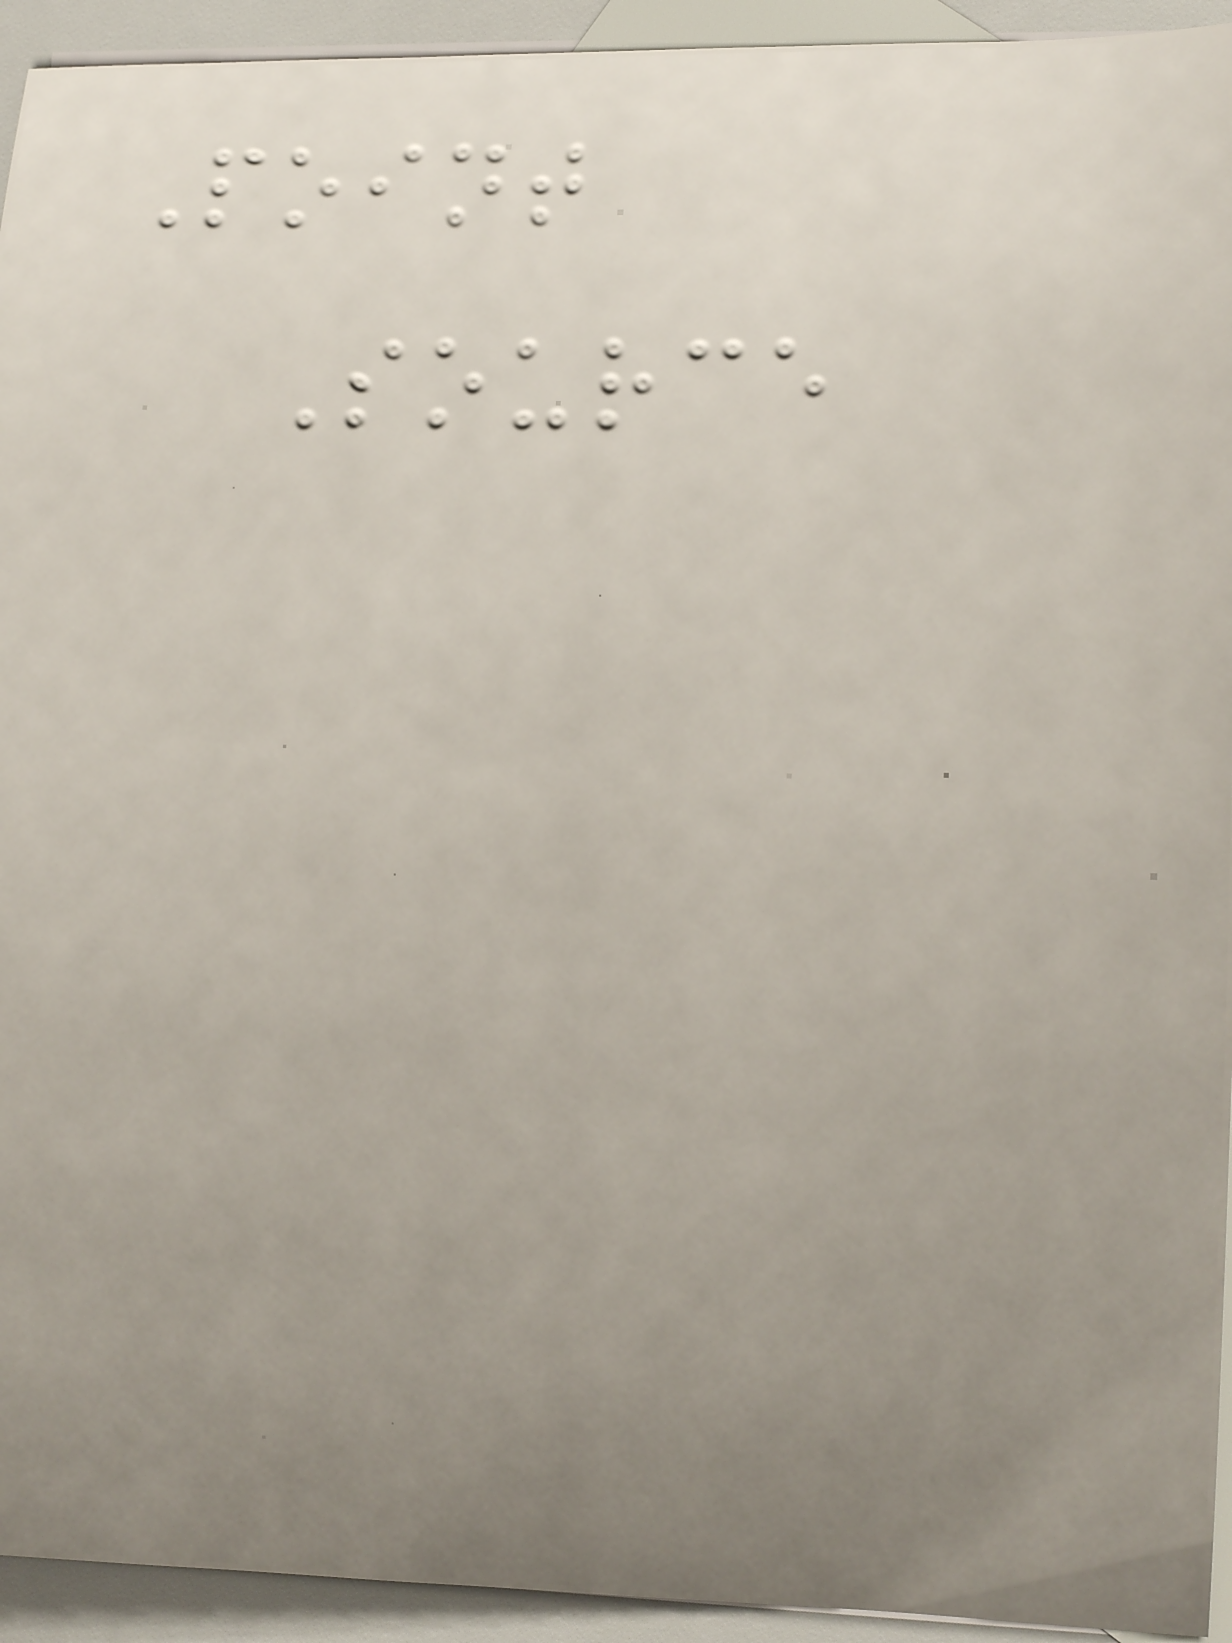Point
Source
